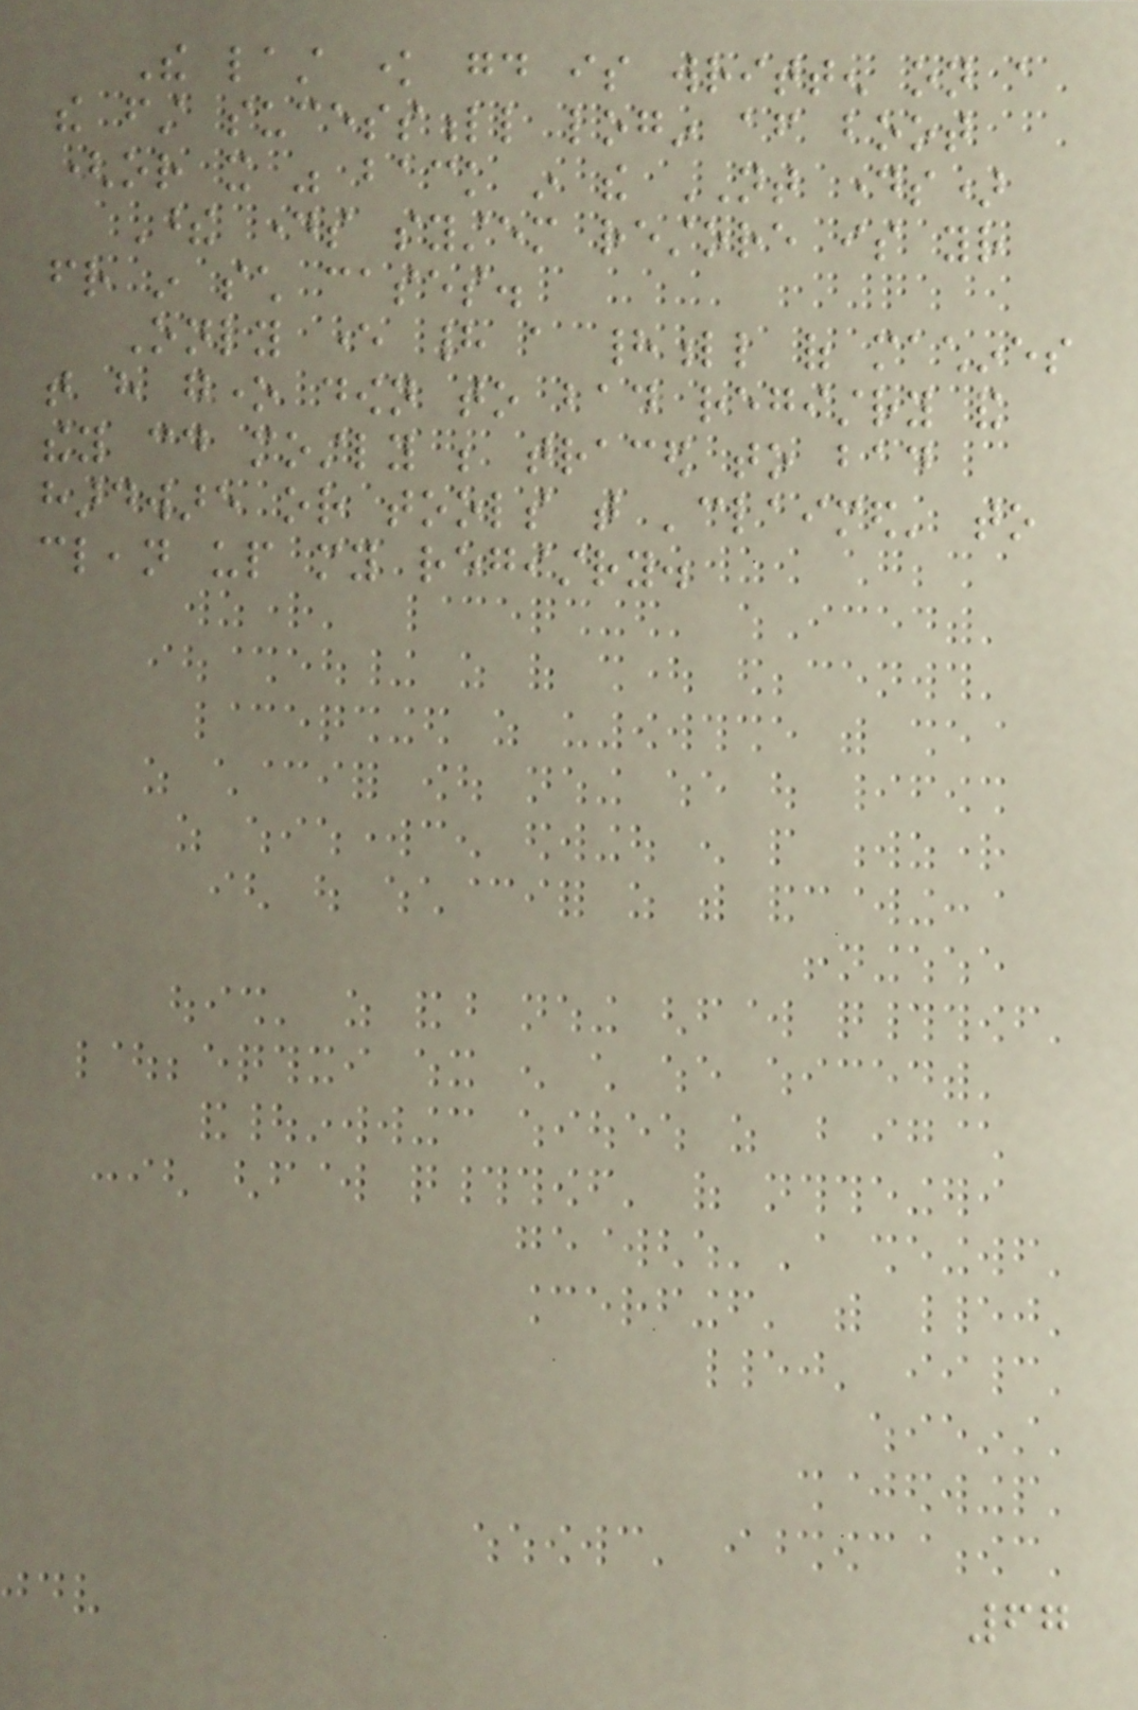The last know good is written on a
the first sucessfull login after boot
(or it was back in the NT days)
These days system restore is your
friend in such cases.
Only ever had a hadfull of machines
that have gone down to bad registry and
they could mostly be traced to bad
hardware or tools that 'claimed' to
clean up my registry.
67
